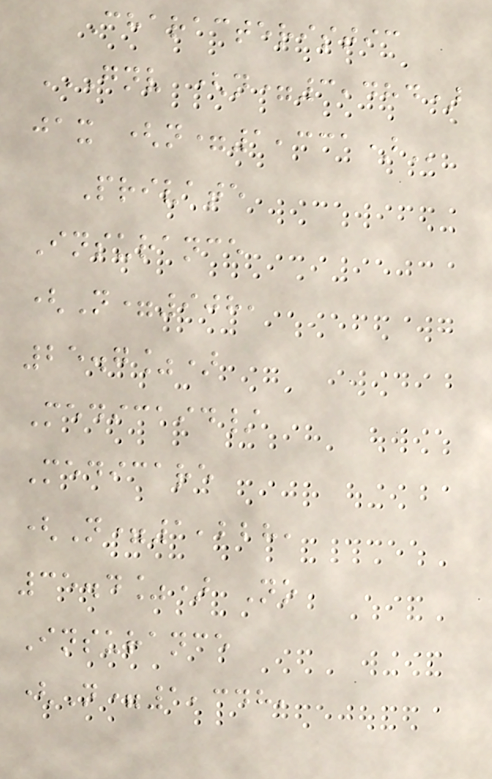Characteristic
GNV (N=3,484)
JAX (N=1,331)
Private
Insurance
(N=908,
25.7%)
Medicaid/
Medicare
(N=1,228,
35.4%) No
Insurance
(N=1,348,
